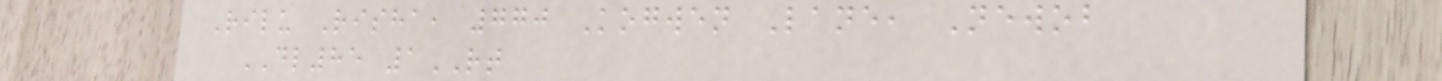Rilu Risha, 770 Kogwen Lane, Newob
DL85 1RT
